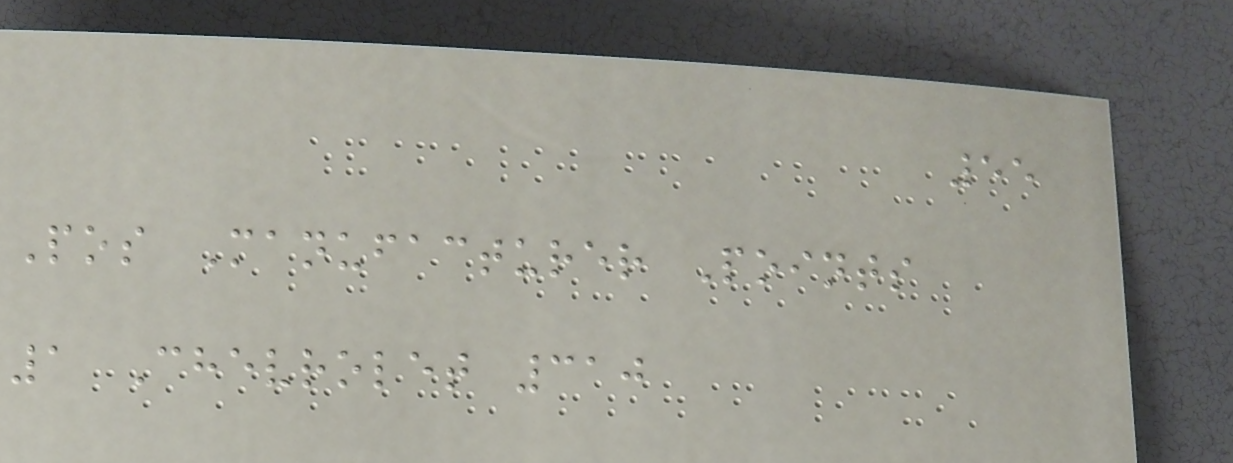55
Pos Manufacturer Points
1 Chevrolet 310
